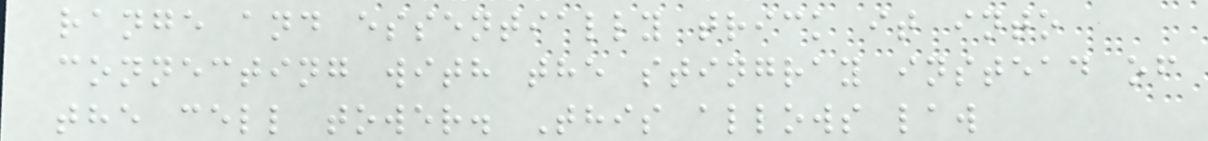range and essentially trick it into
connecting with the stingray instead of
the cell tower. This allows law
